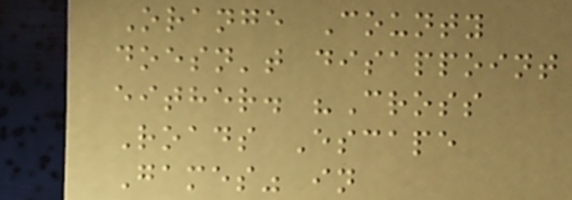Orange County
doesn't disappoint
either. "Cross
Roads Escape
Games" in
